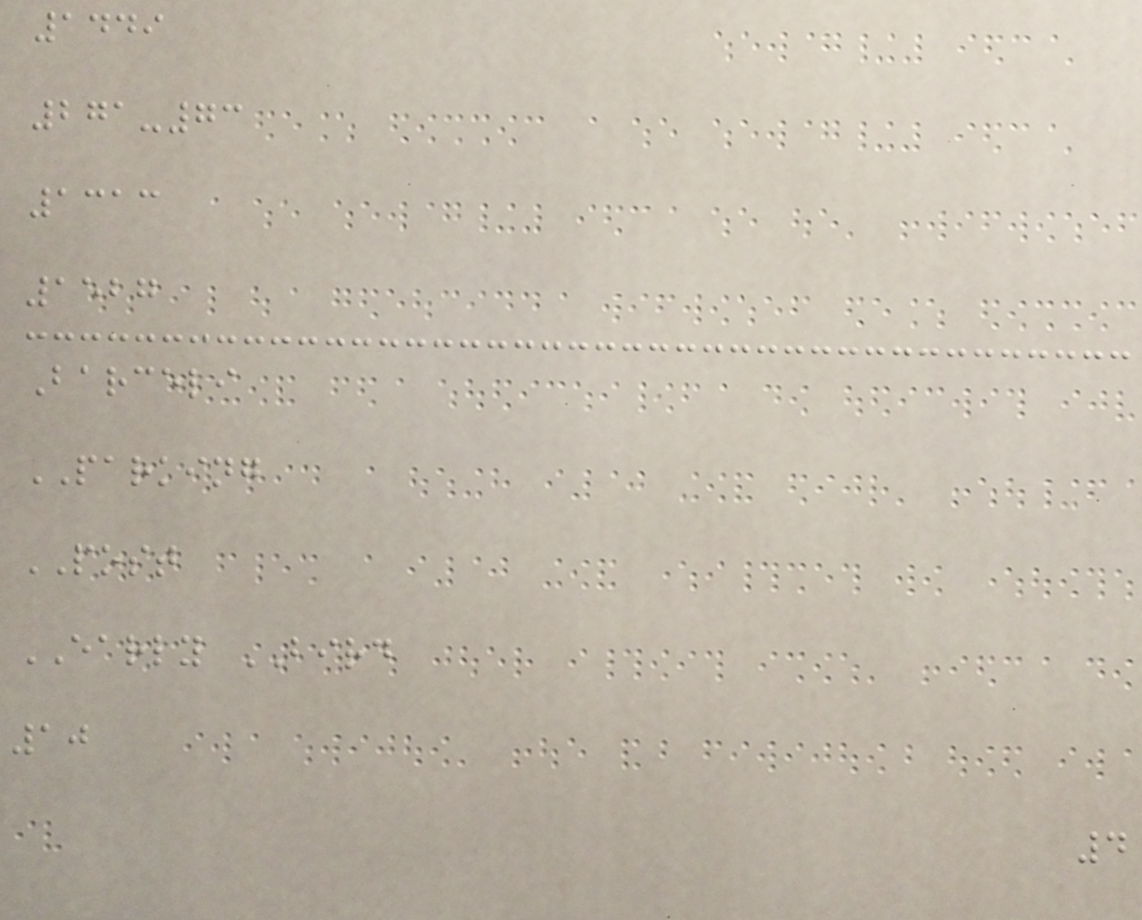1449
271-73
1313
1527
Barceli
PARKING
POST
EARLY BIRD
10
4
